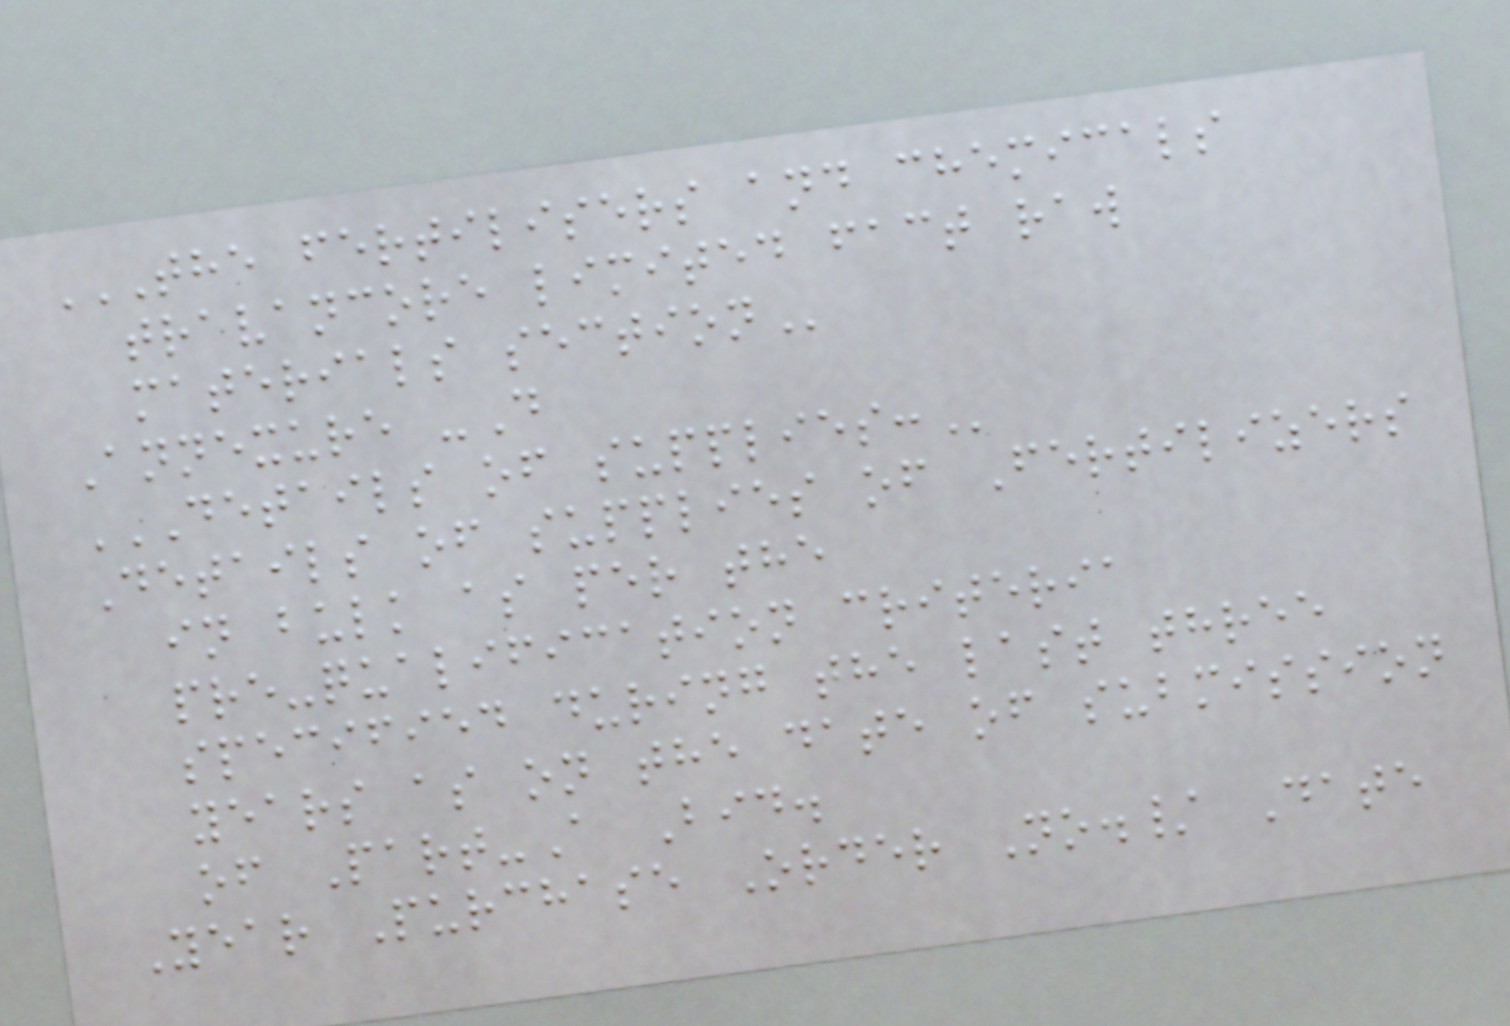THE FERTILISERS AND CHEMICALS
TRAVANCORE LIMITED FACT RAW
MATERIALS SECTION
Annexure -D
DETAILS OF SUPPLIES:
Details of supplies of Fertilizers
in bulk as per the
pre-qualification criteria
specified during the last three
years as on the date of submission
of Part-A Bid.
Year Purchase Order No./ Date
